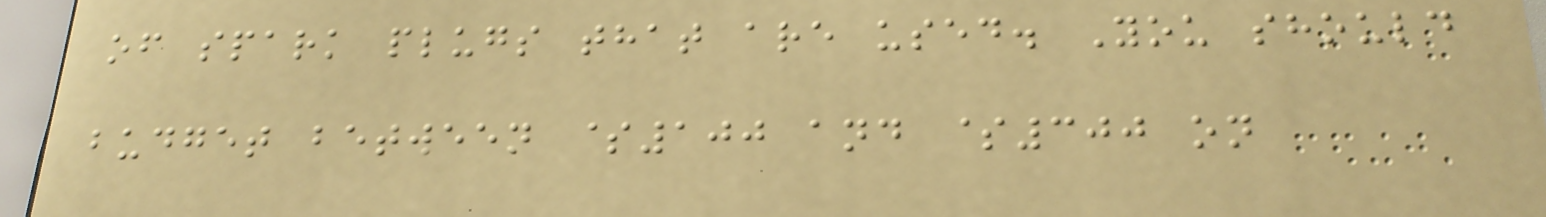of spark plugs that are used. You should
budget between $100 and $300 on
